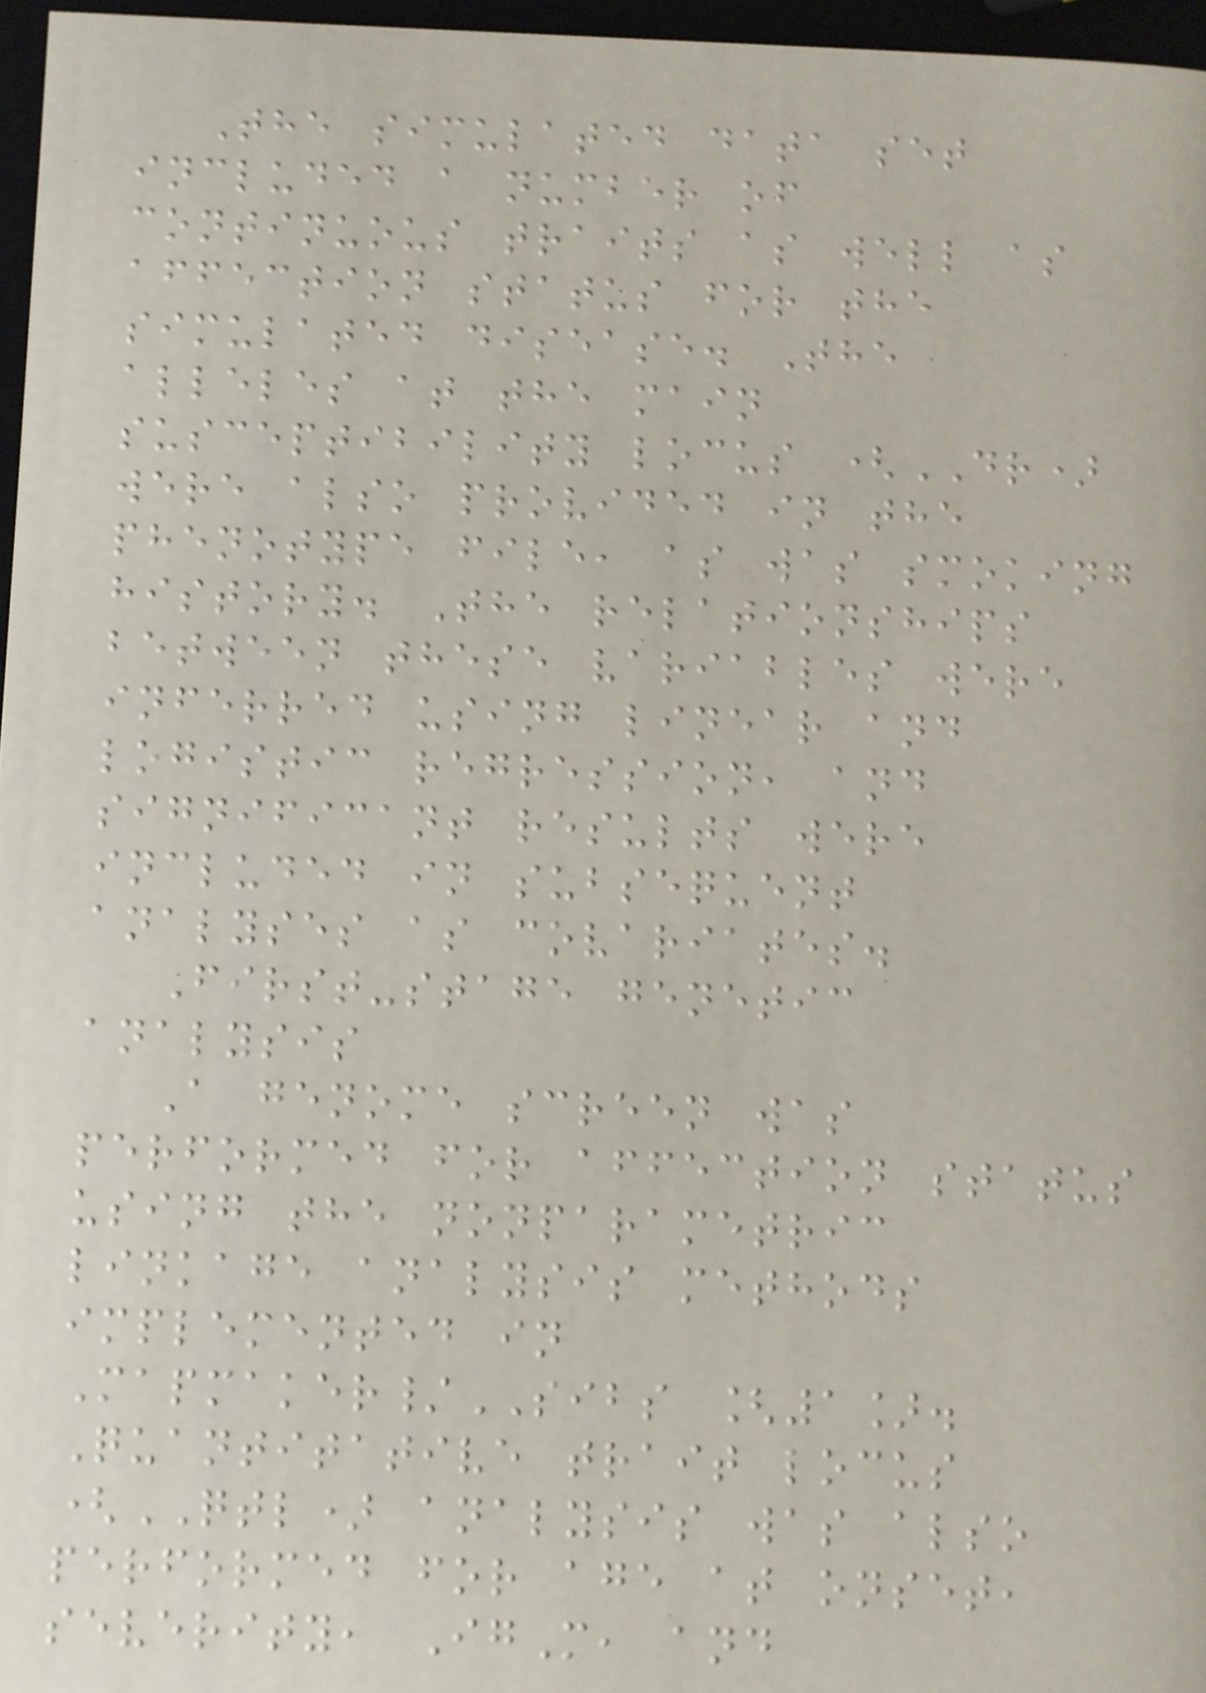The simulated data set
included a number of
continuous traits as well as
affection status for the
simulated disease. The
alleles at the main
susceptibility locus (DR)
were also provided in the
phenotype file, as was smoking
history. The relationships
between these variables were
inferred using linear and
logistic regression, and
significant results were
included in subsequent
analyses as covariates.
First-stage genetic
analysis
A genome screen was
performed for affection status
using the nonparametric
linkage analysis methods
implemented in
Mapmaker/SIBS [1].
Quantitative trait locus
(QTL) analysis was also
performed for age at onset,
severity, IgM, and
